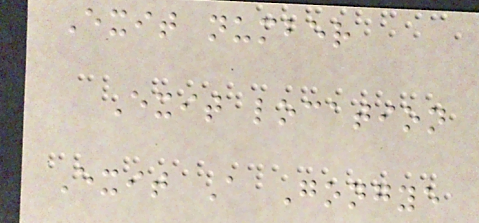Exit number
Exit location
Exit A Gongye
